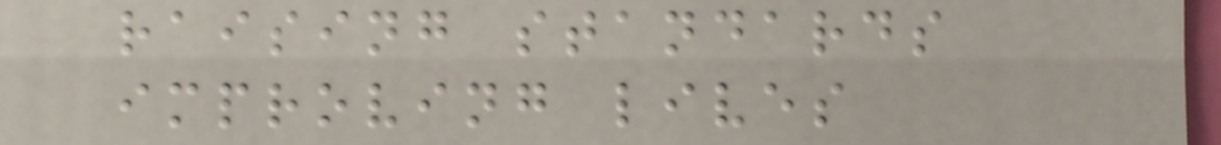raising standards
improving lives
